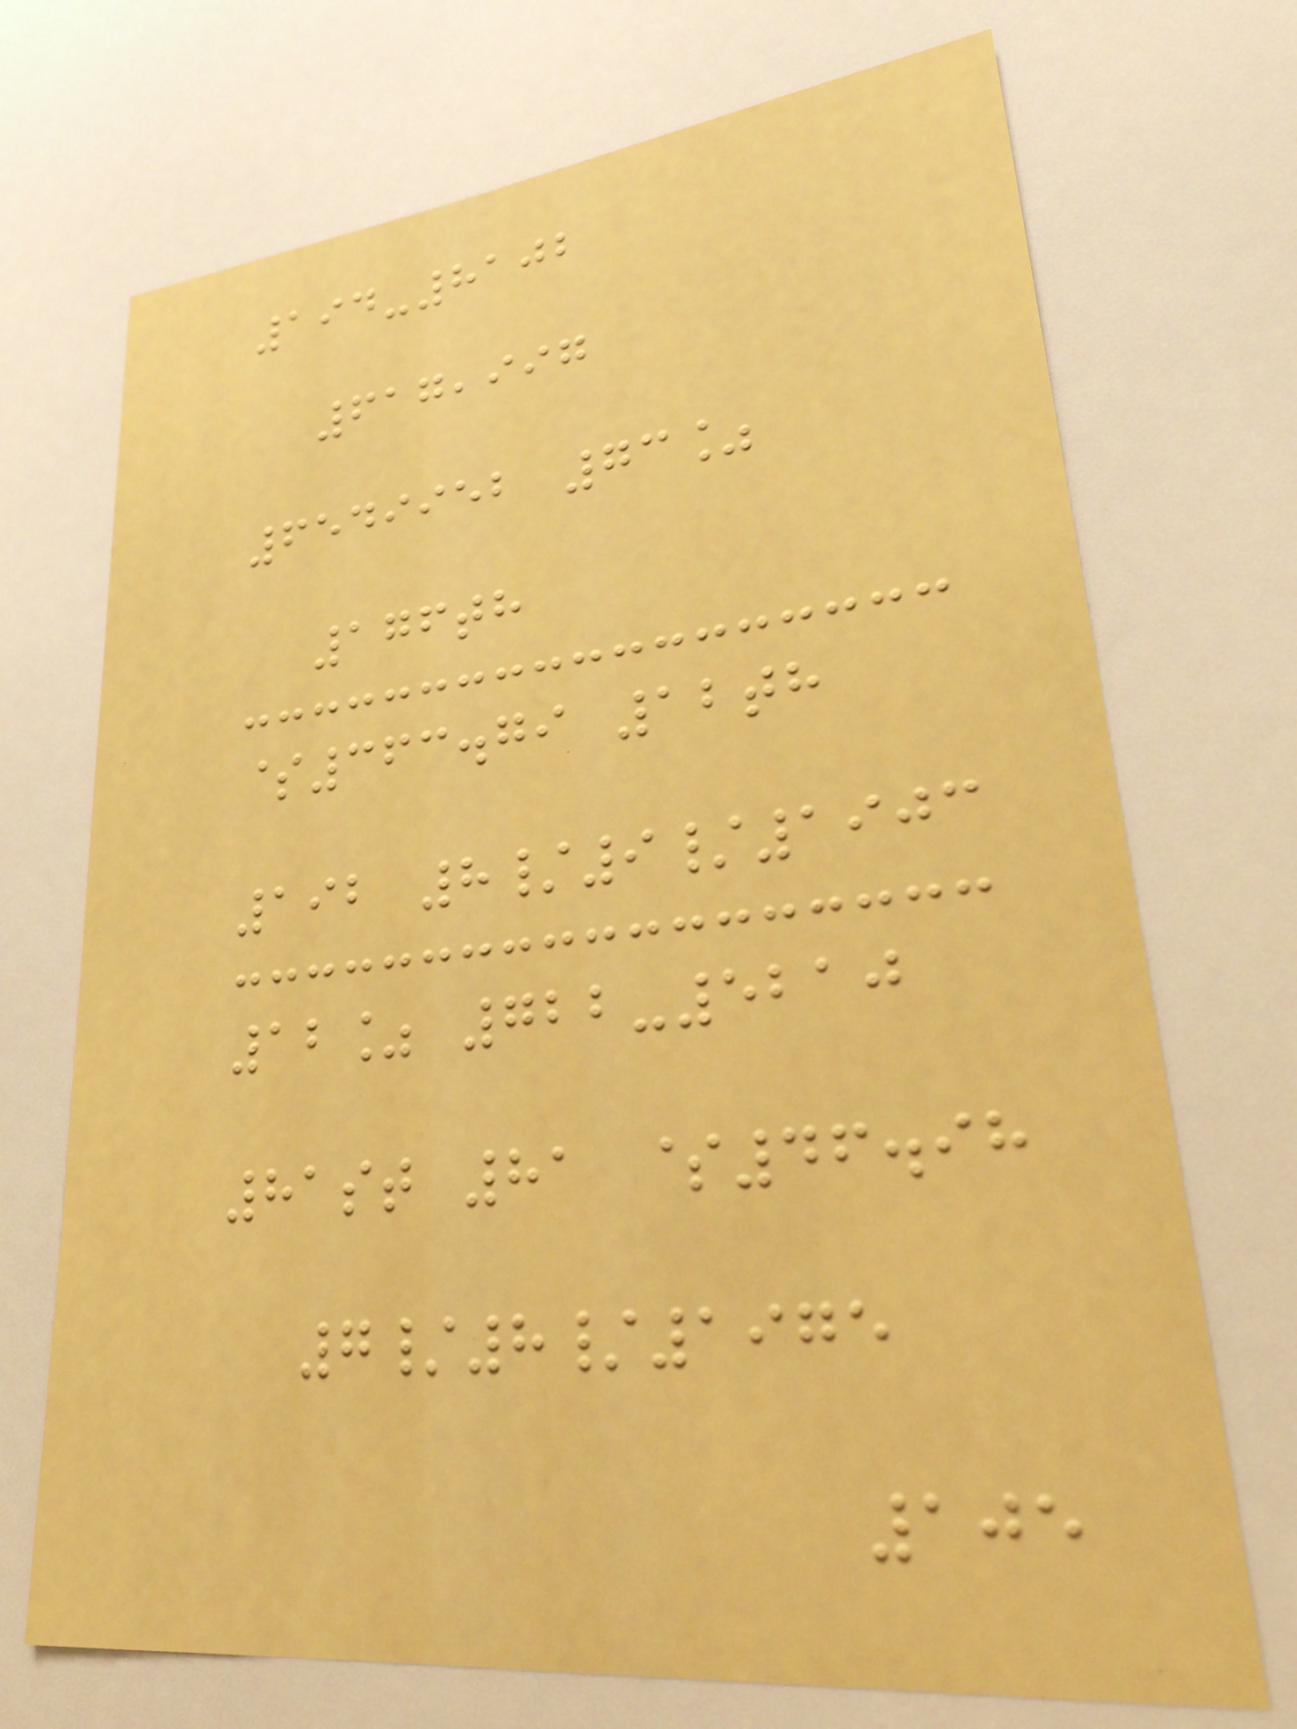194-8102
617,997
6549952 73%
176th
$363.79 12th
192 8/9/1903
12% 722-5210
81st 81 $46.98
7/8/1975
105
